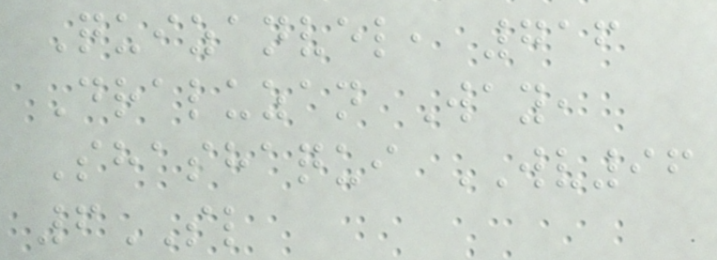Quizanvel, 716
Draluzan Way,
Shashaqui WV96
6SL
